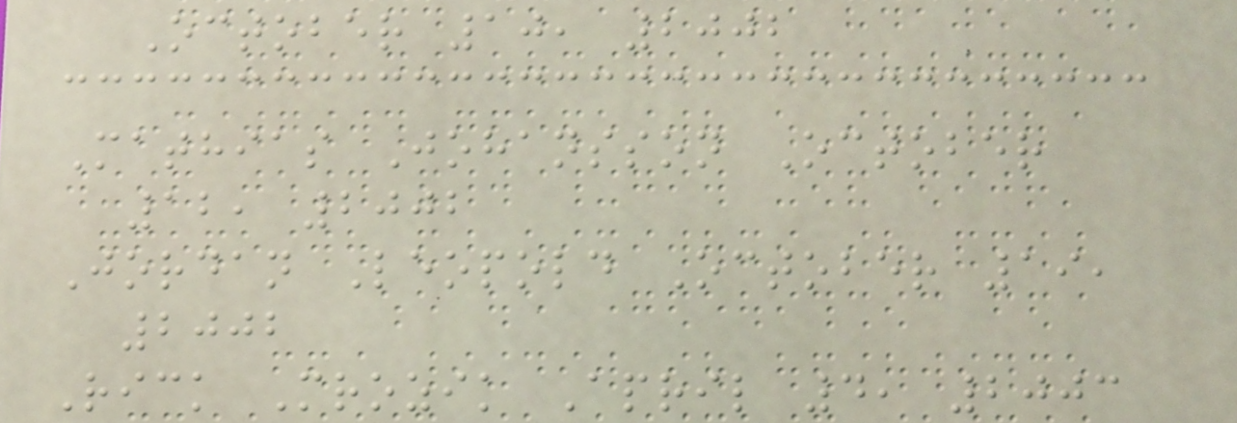October 10, 2002
Mathias Johansson October
12, 2002
Jordan Leopold October 19,
2002
Rick Mrozik April 4, 2003
